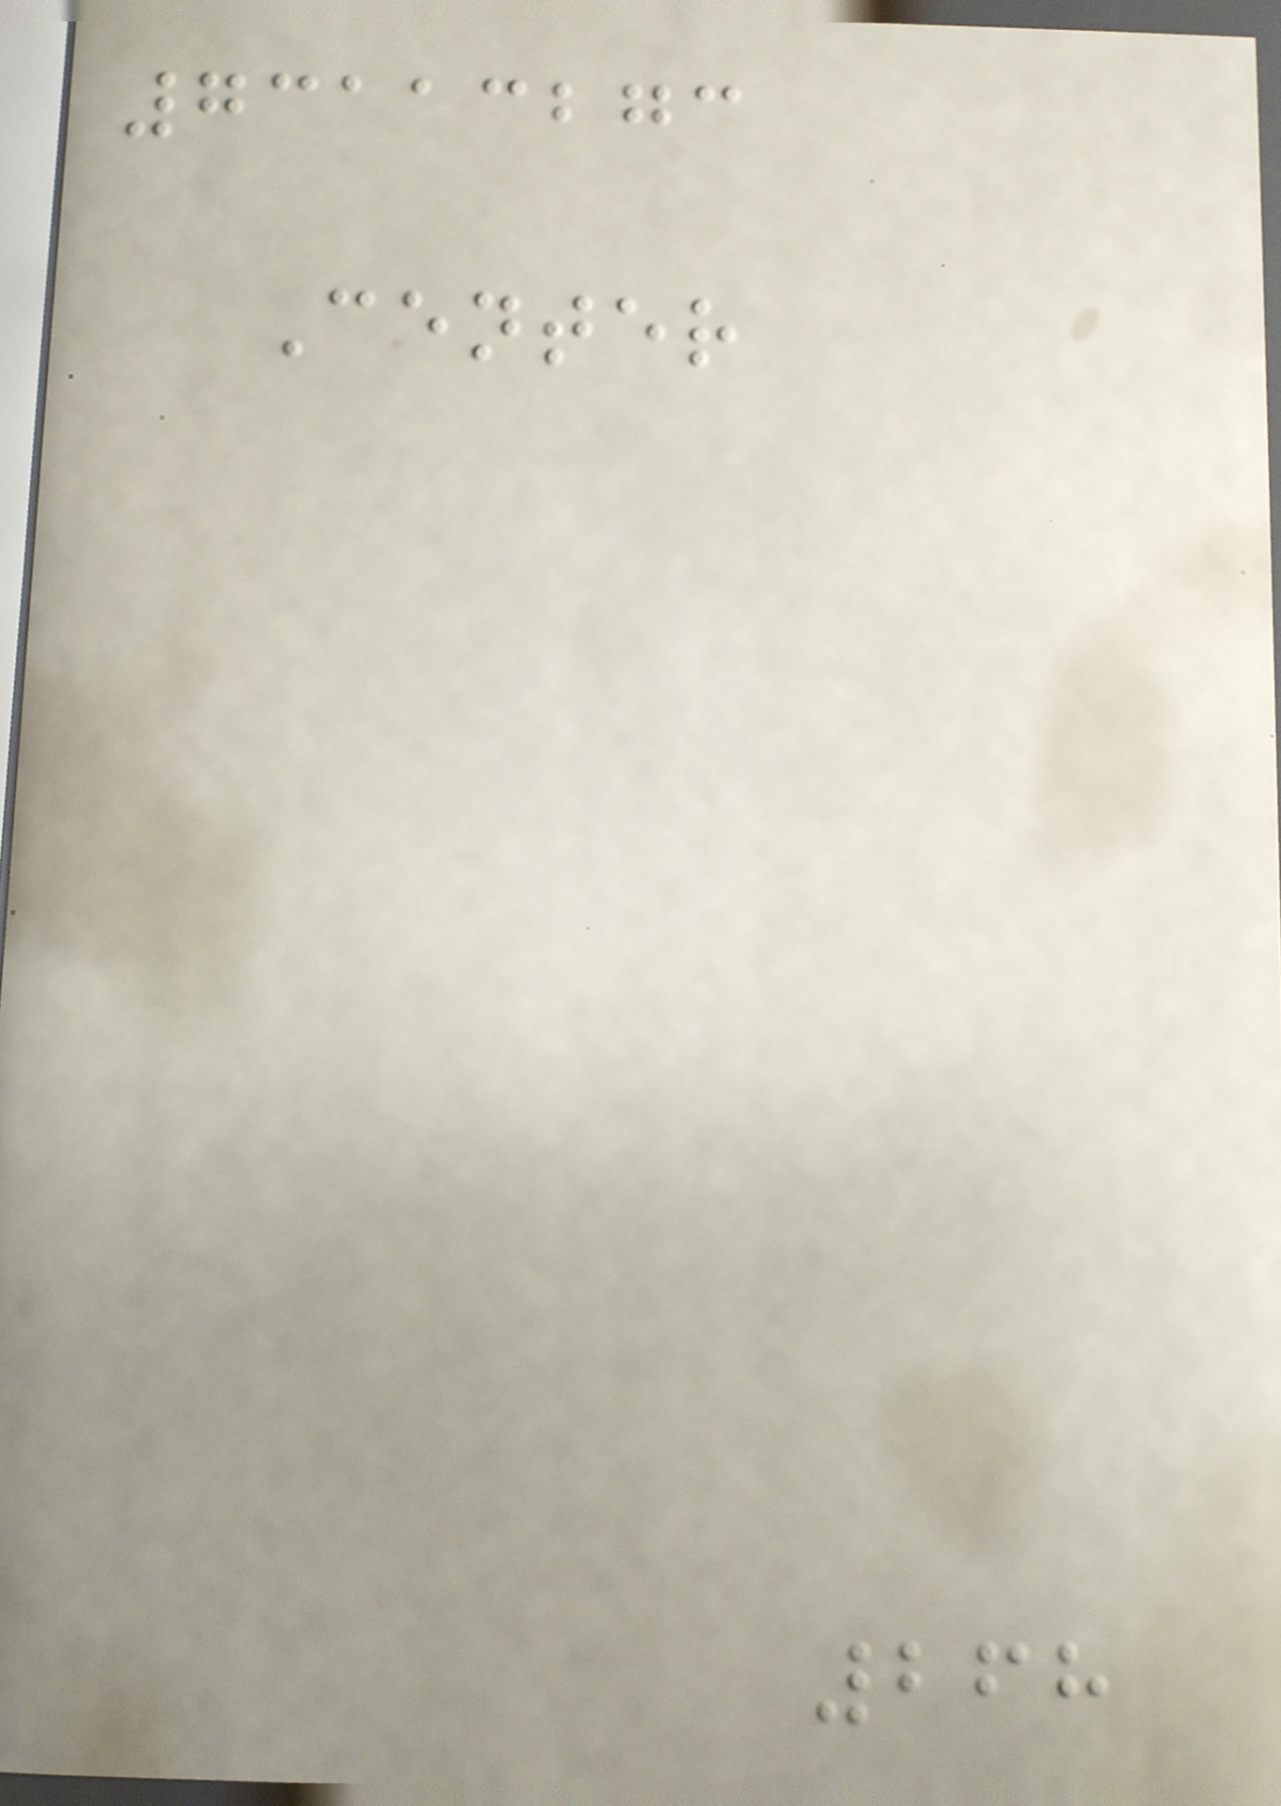73113273
Center
268
